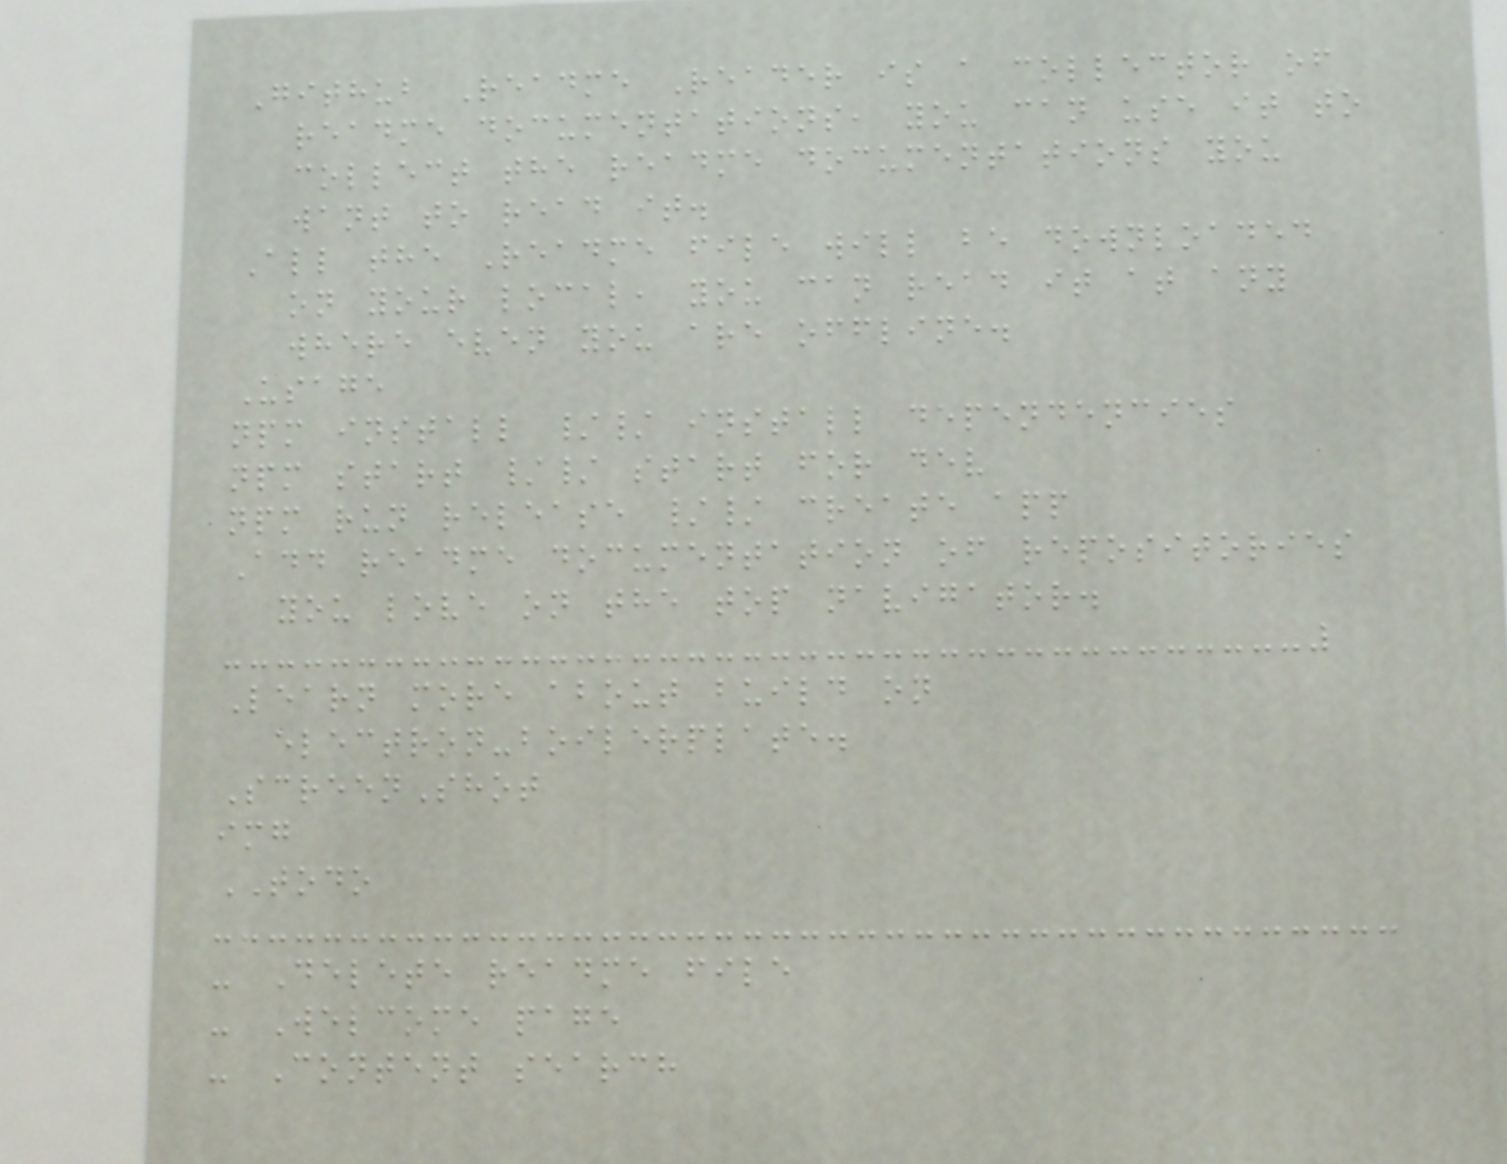Github Readme Reader is a collector of
readme documentations, you can use it to
collect the readme documentations you
want to read it.
All the Readme file will be downloaded
on your local, you can read it at any
where even you are offline.
Usage
npm install // install dependencies
npm start // start for dev
npm run release // create app
Add readme documentation of repositories
you love on the top navigator.
Learn more about build on
electron-boilerplate.
ScreenShot
img
TODO
- Delete readme file
- Welcome page
- Content search
